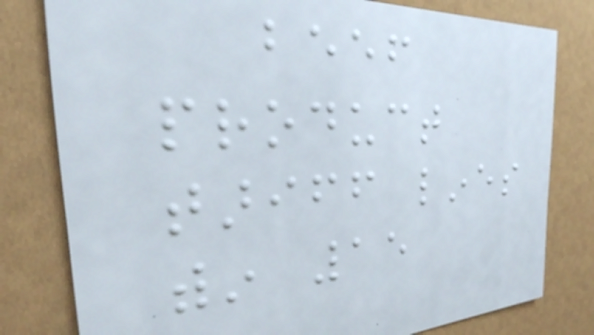beef
product
tariff lines
within 15
